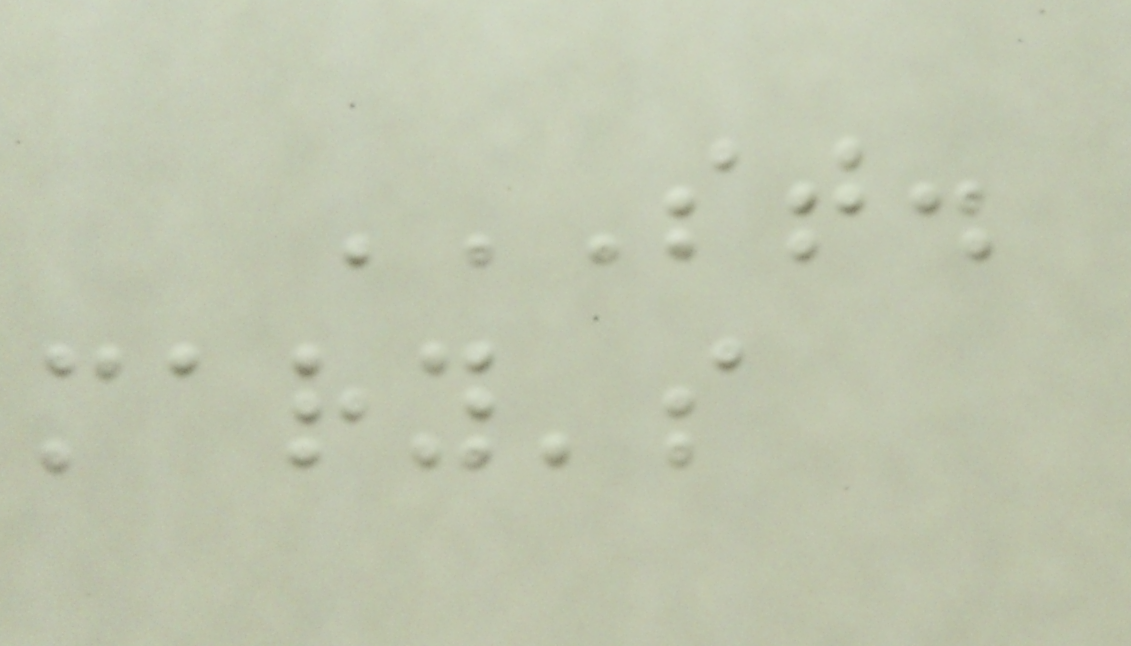ST.
MARY'S
